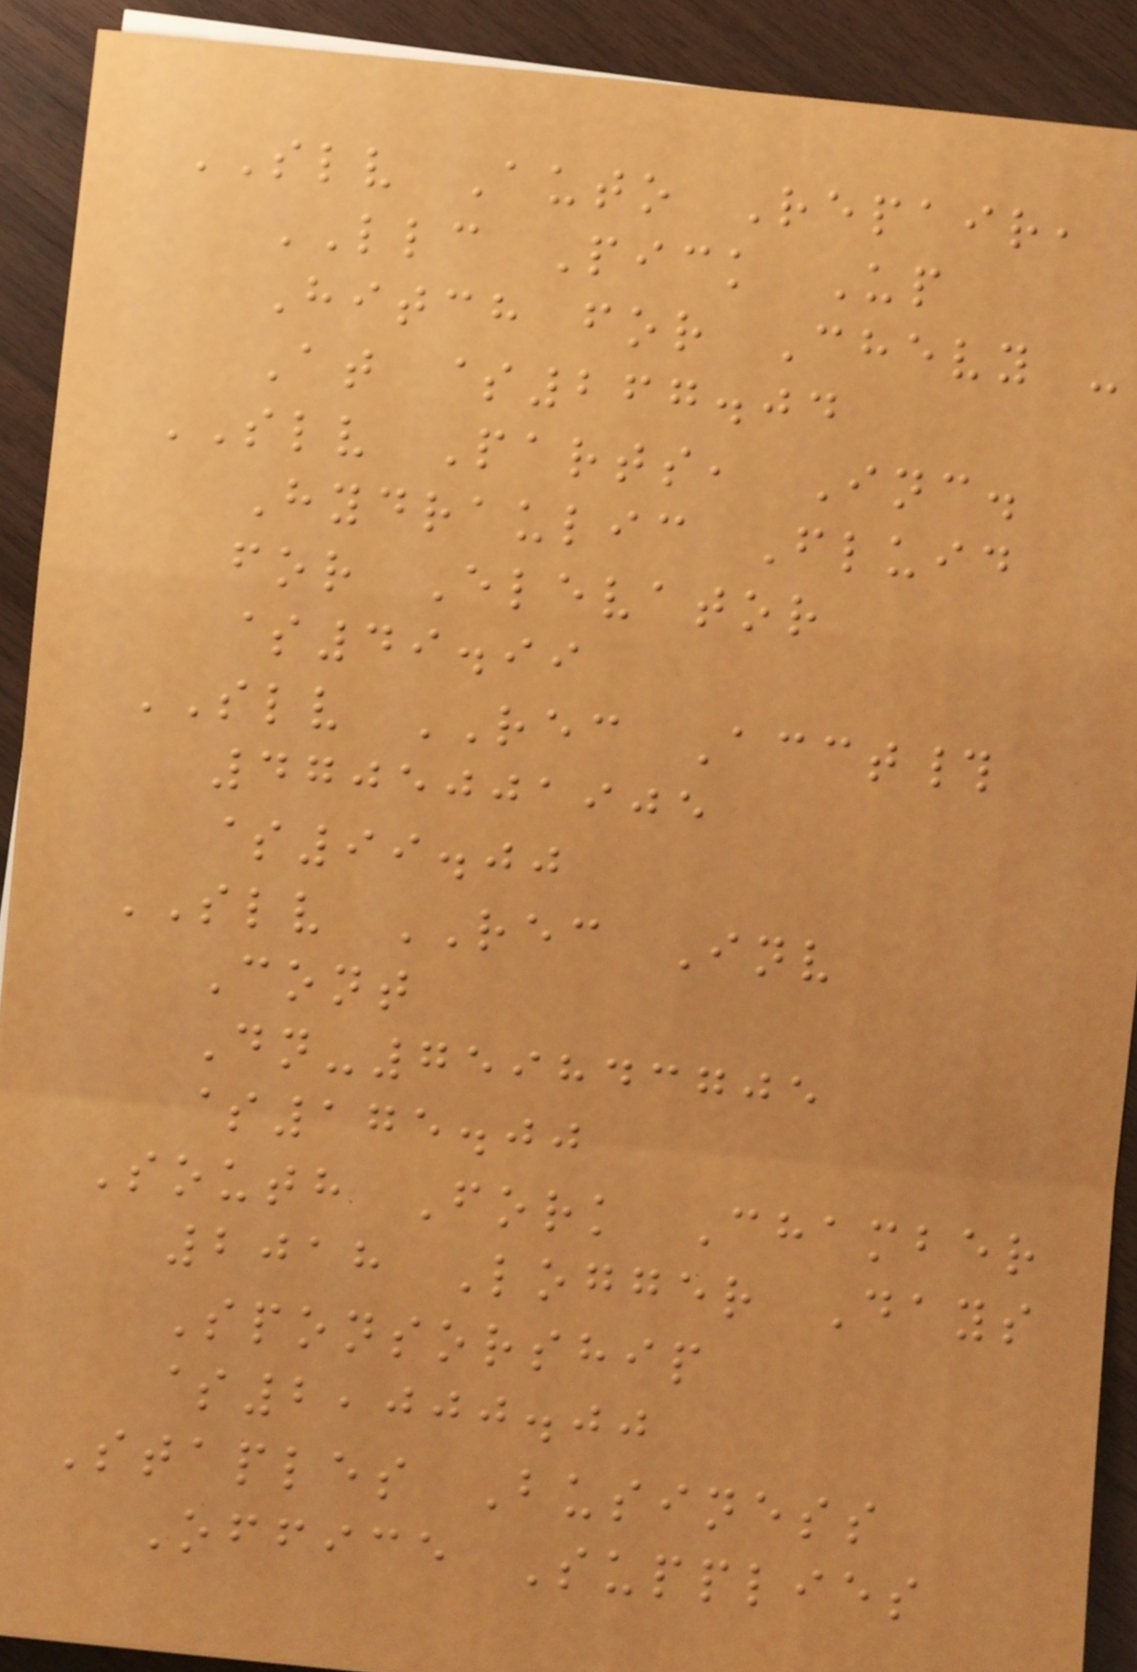SLV Auto Repair,
LLC Pick Up
Hitch for Chevy -
At $267.04
SLV Parts, Inc.
Hydraulic Fluid
for Elevator
$49.99
SLV REC Acct#
4705001905
$99.00
SLV REC Inv
Cont
Dn-759843705
$175.00
South Fork Chamber
2018 Logger Days
Sponsorship
$2,000.00
Staples Business
Office Supplies
